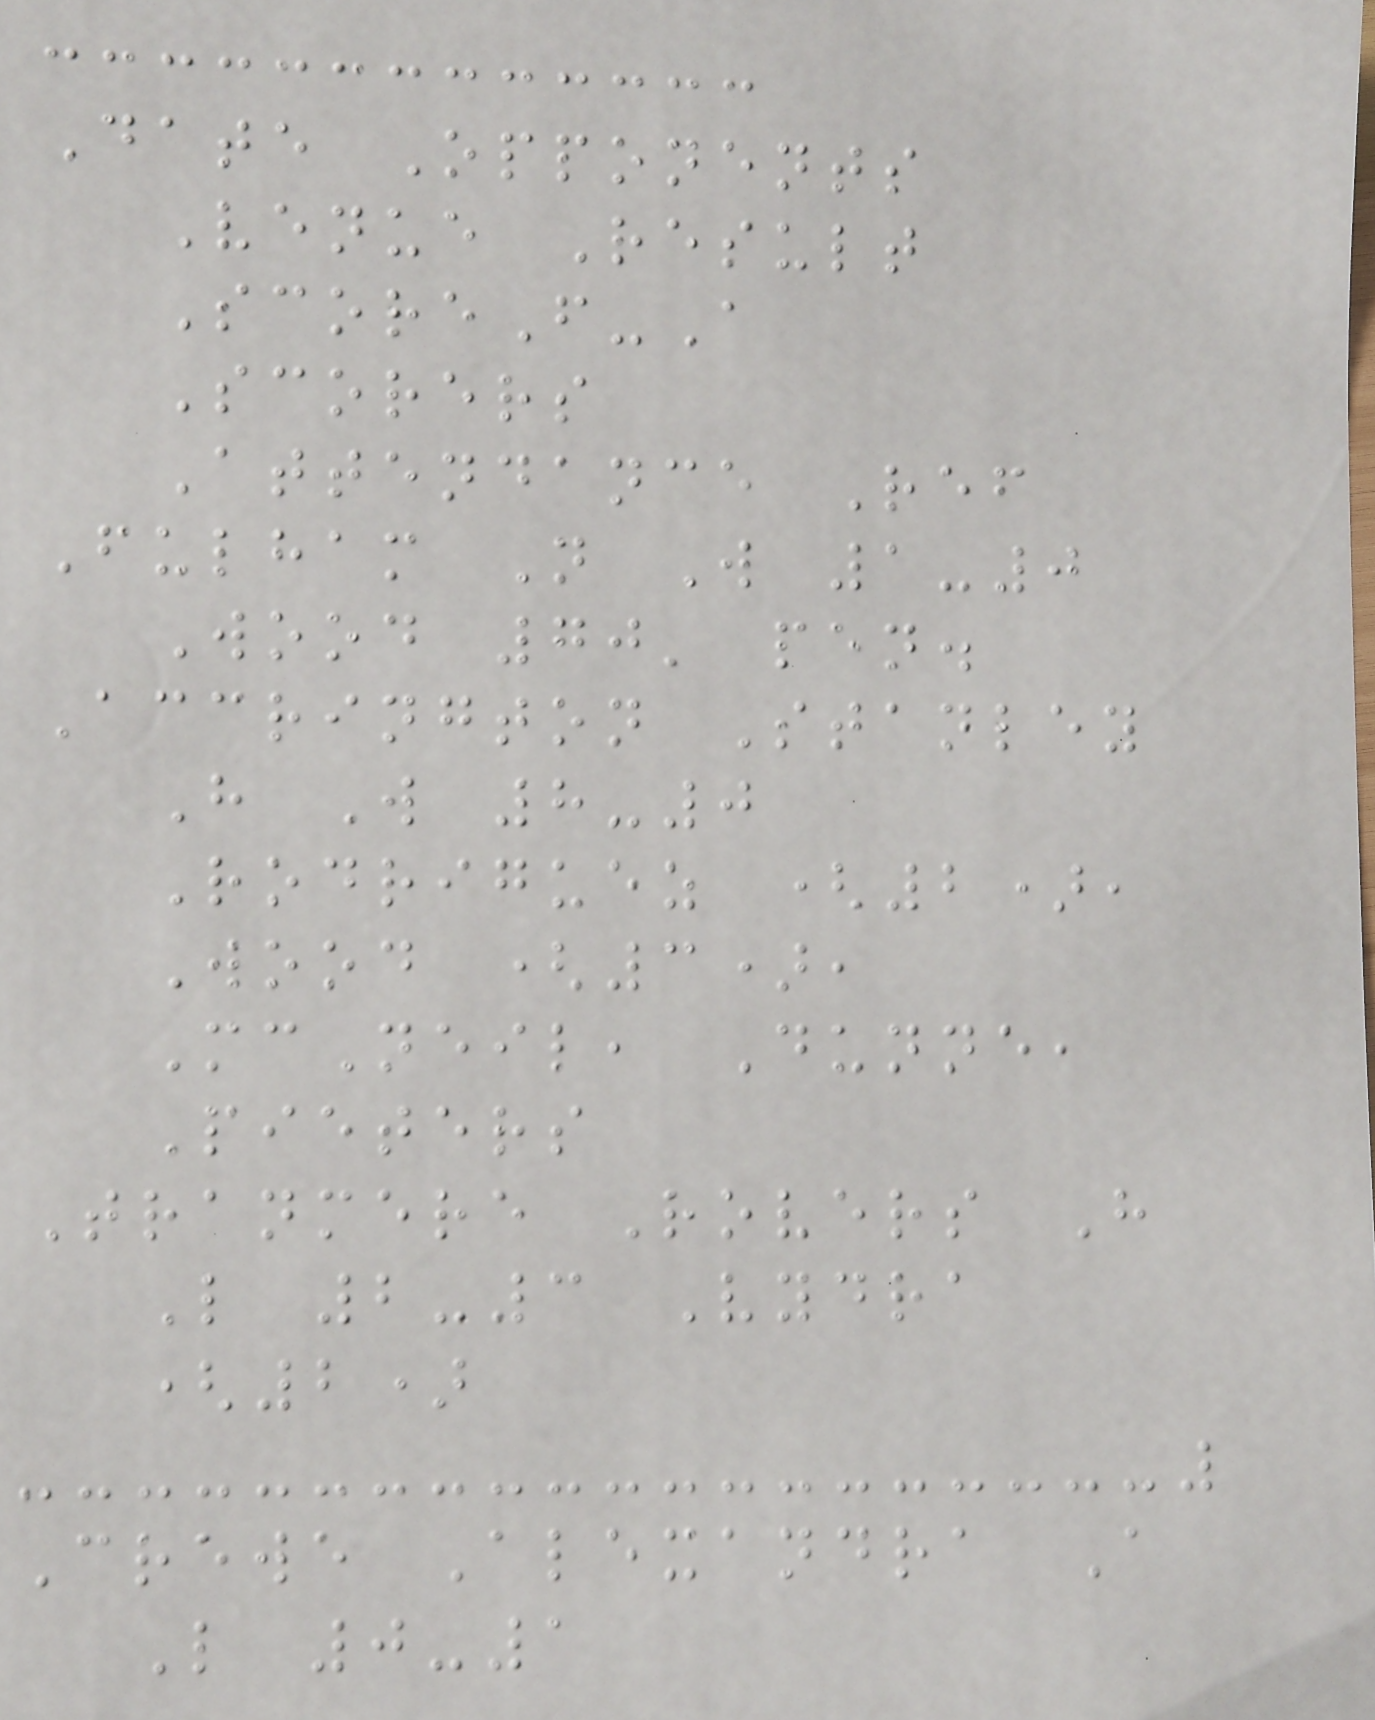Date Opponents
Venue Result
ScoreF-A
Scorers
Attendance Ref
Fulham N W 1-0
Wood 70' pen.
Accrington Stanley
H W 8-0
Rodriguez (2),
Wood (3),
McNeil, Dunne,
Pieters
Tranmere Rovers H
L 2-3 Vydra
(2)
Crewe Alexandra A
L 0-1
